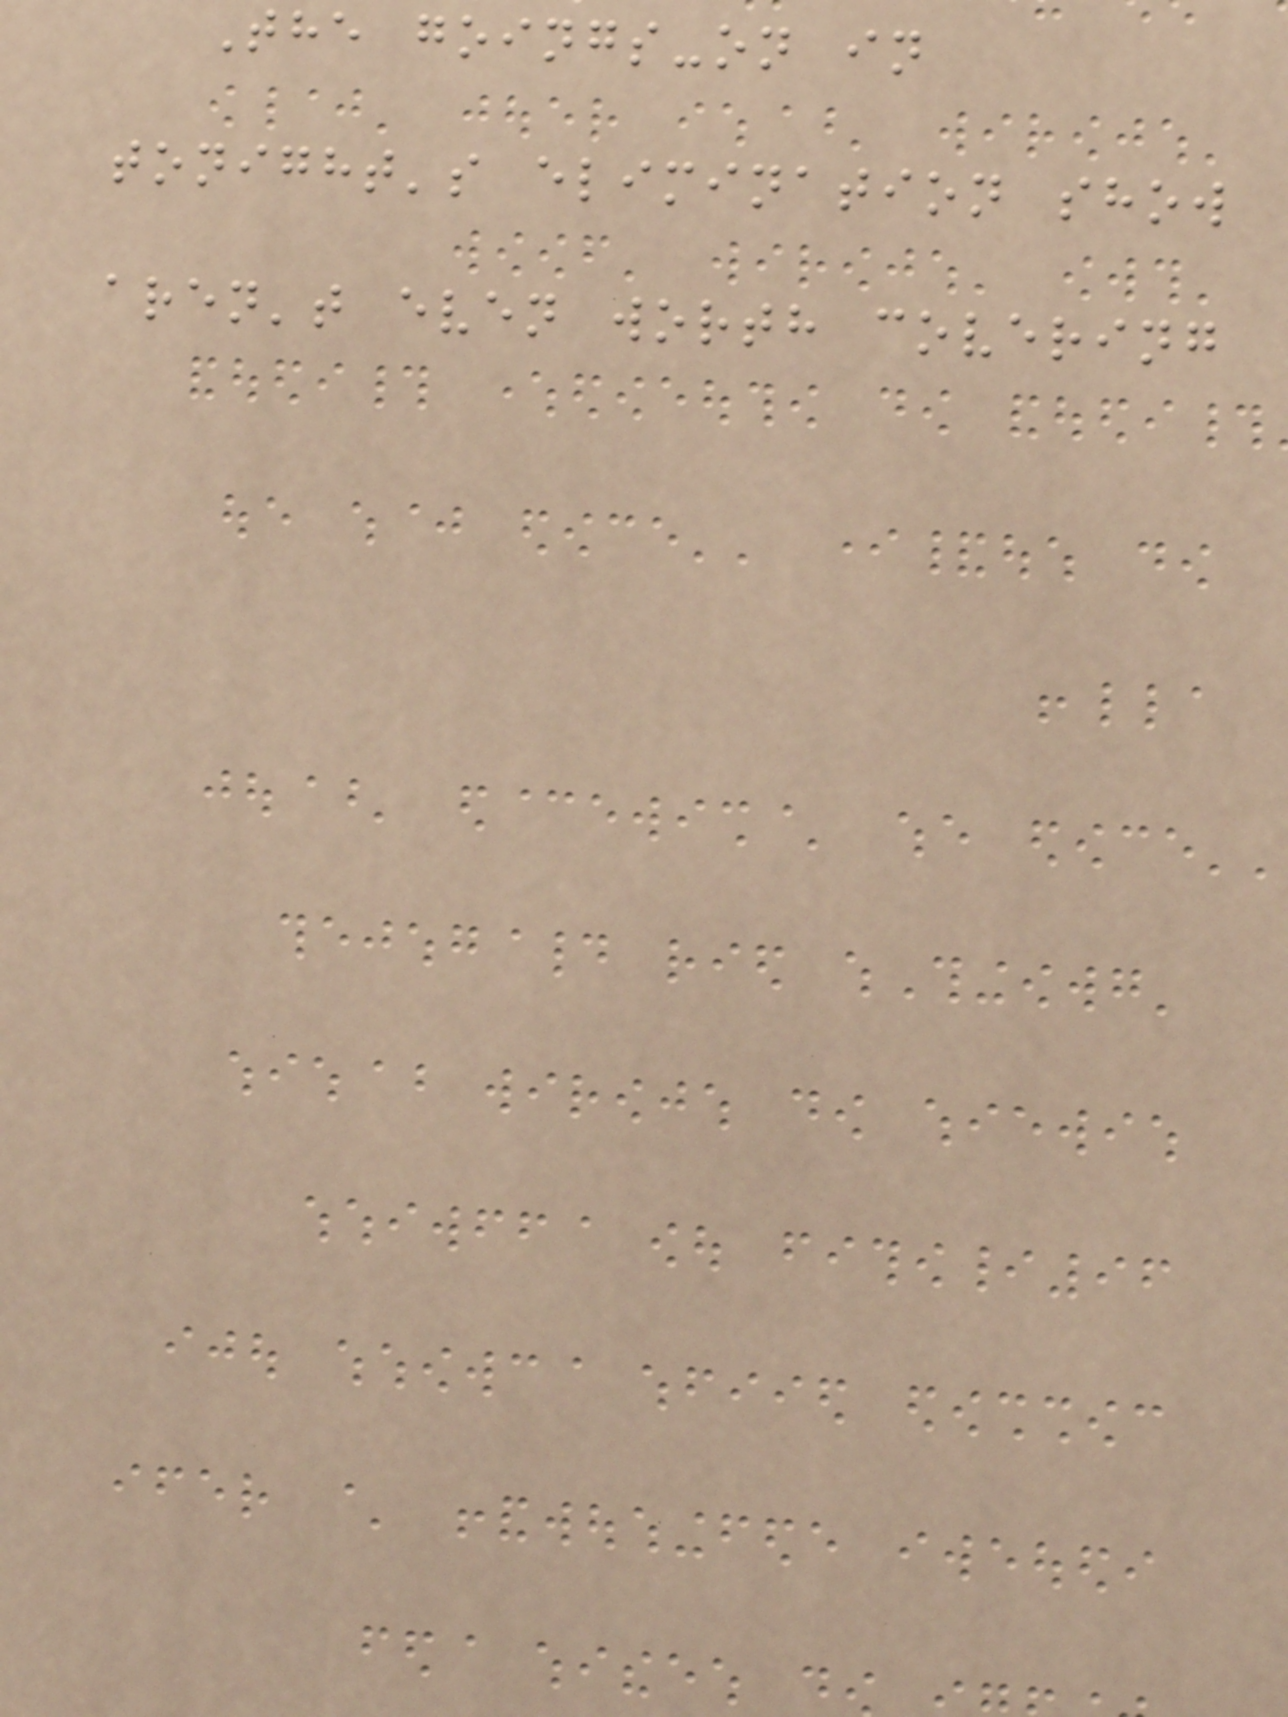The goings-on in
tonight's elimination show
aren't even worth covering
